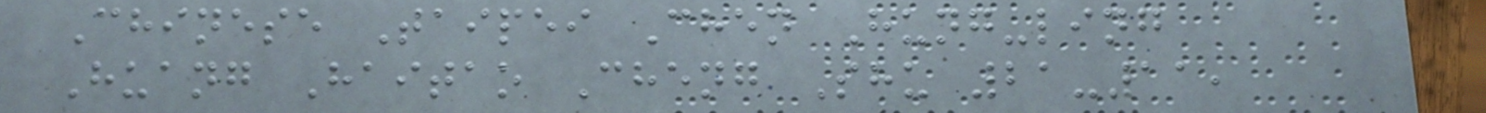Chinese Taipei Chen Hung-ling
Huang Haitao Cheng Shu 21-11,
